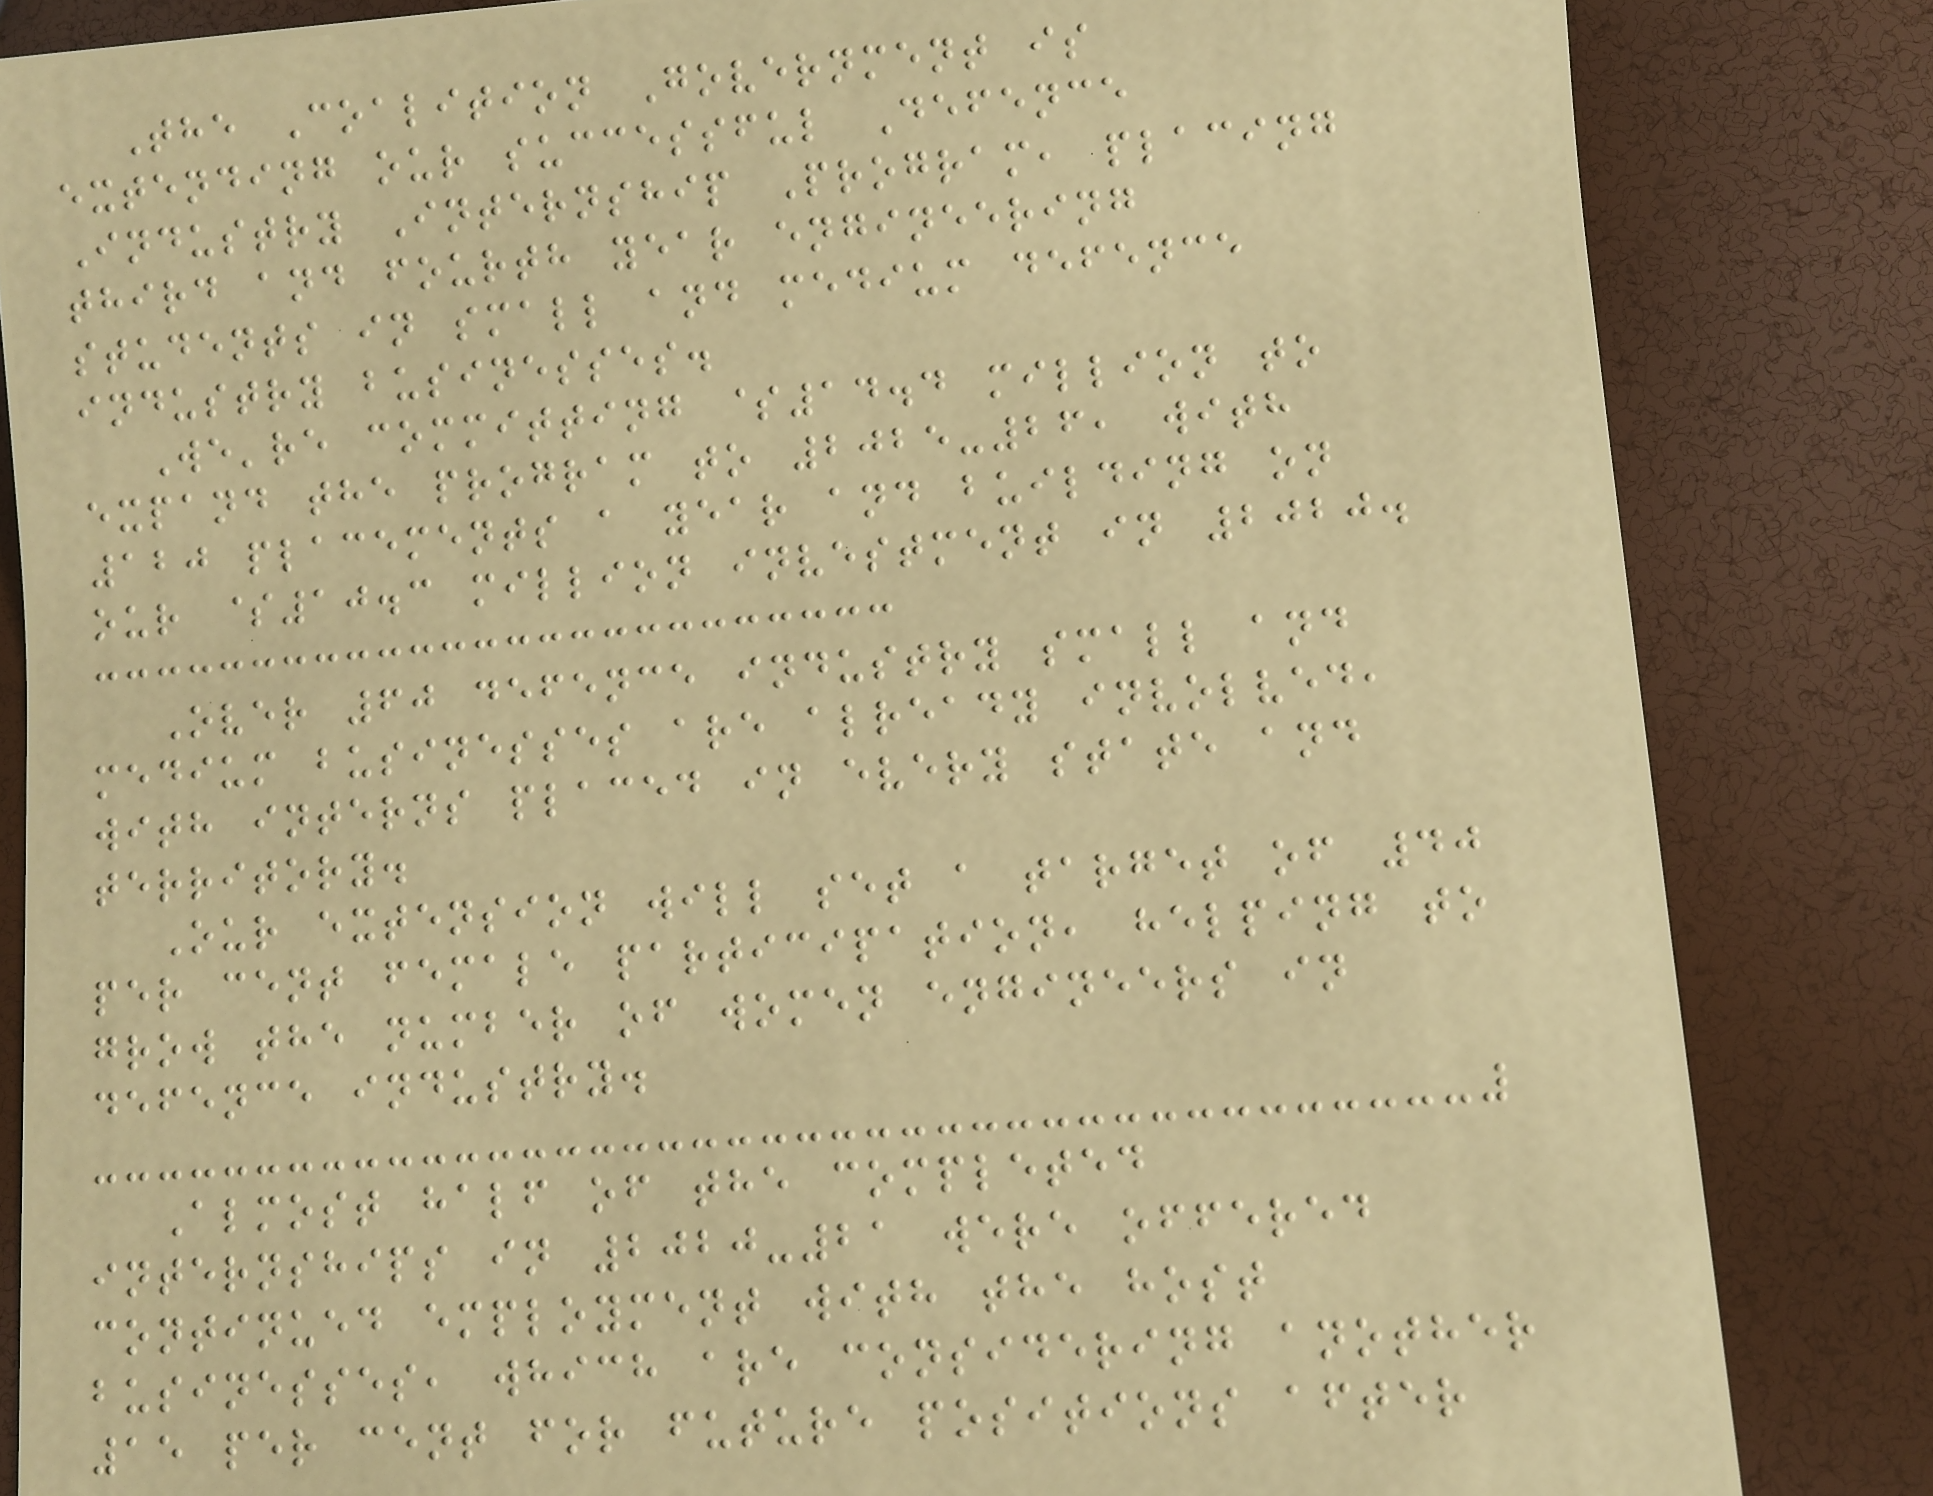The Coalition Government is
extending our successful Defence
Industry Internship Program, placing
third and fourth year engineering
students in small and medium defence
industry businesses.
We're committing $14.4 million to
expand the program to 2025-26, with
120 placements a year and building on
our $10.3 million investment in 2020.
Over 60 defence industry small and
medium businesses are already involved,
with interns placed in every state and
territory.
Our extension will set a target of 40
per cent female participation, helping to
grow the number of women engineers in
defence industry.
Almost half of the completed
internships in 2020-21 were offered
continued employment with the host
businesses, which are considering another
15 per cent for future positions after
